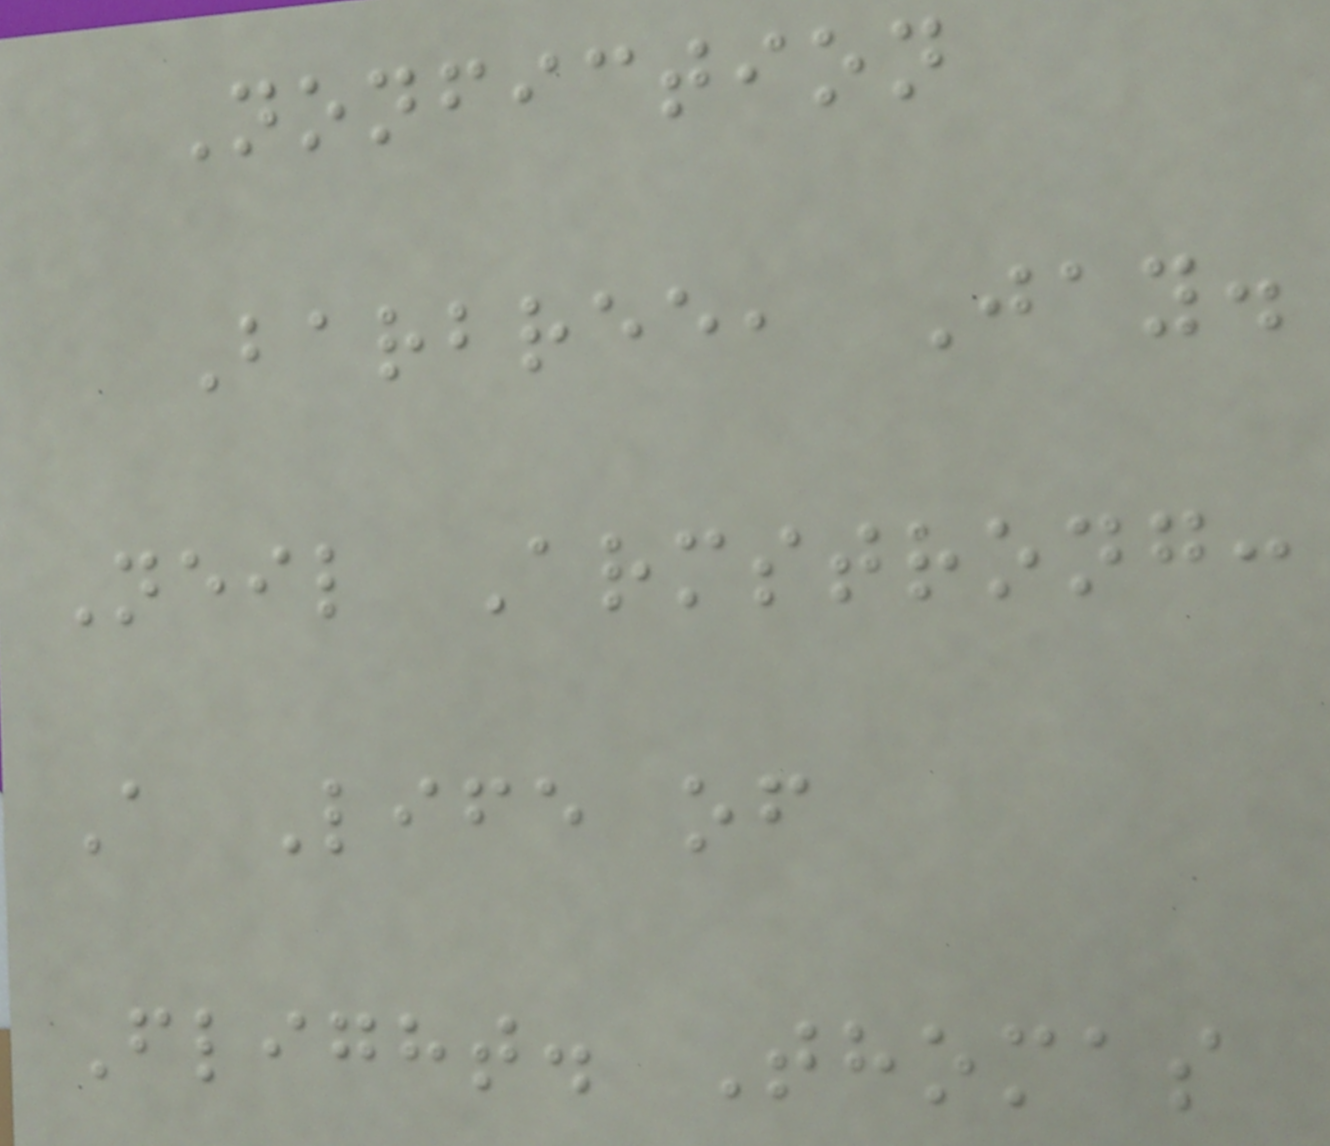Nonfiction
Barbree, Jay.
Neil Armstrong:
A Life of
Flight. Thomas
